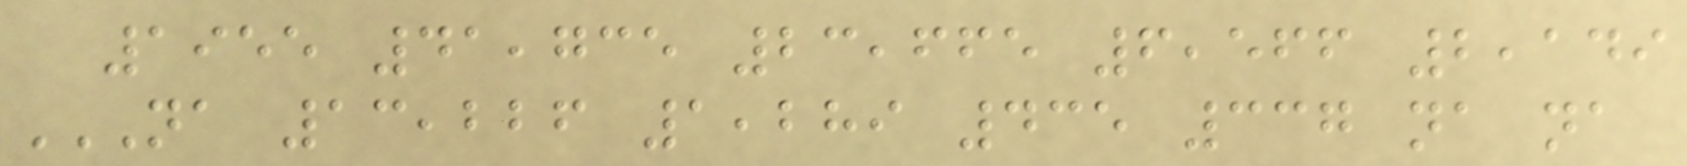1955 41,735 23,665 6,566 2,149
NA 13,226 1,289 435 337 NA NA
